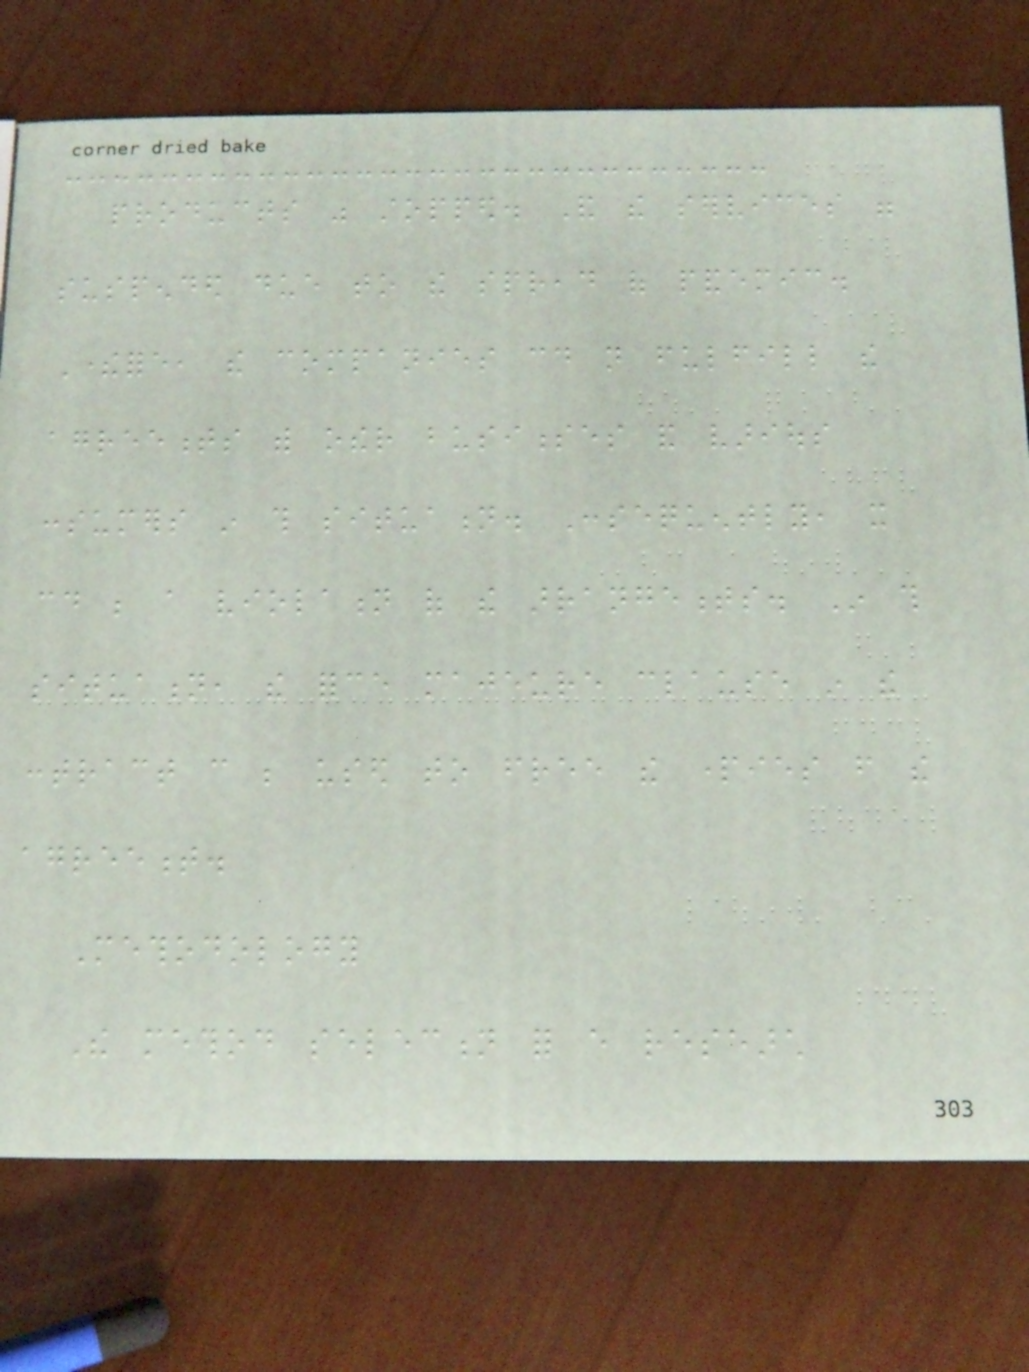products was stopped. And the services were
suspended due to the spread of pandemic.
Therefore, the companies could not fulfill the
agreements with other businesses and various
consumers in this situation. Consequently, it
could be a violation of the arrangements. In this
situation, the force majeure clause in the
contract can be used to free the parties from the
agreement.
Methodology
The method selection for every research
